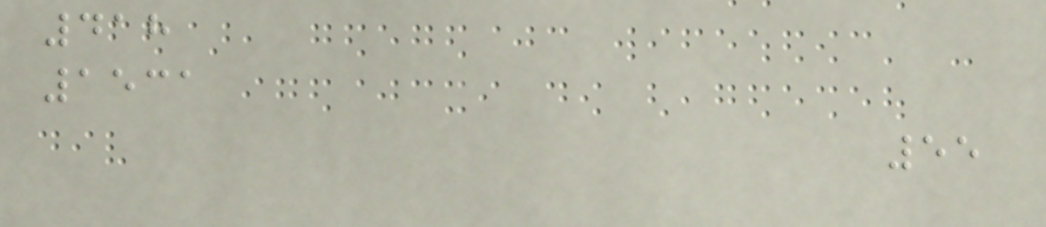418
1531
55
